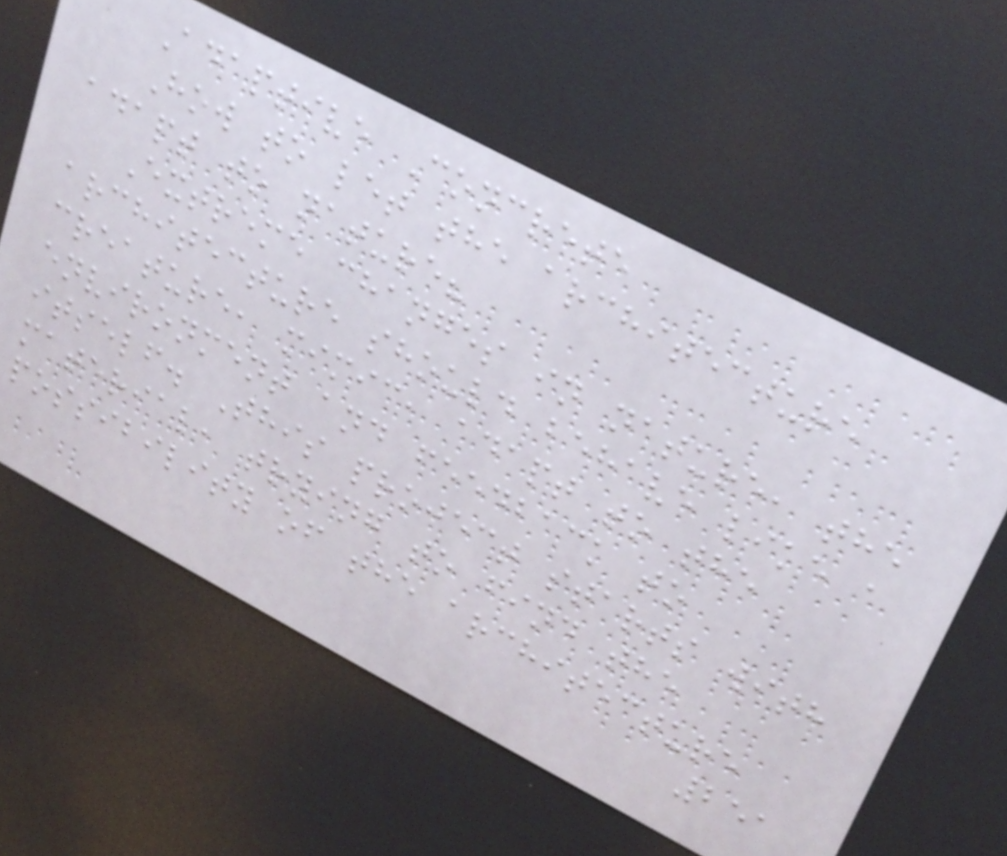Adaptive Concrete
How to let the architecture
adapt to nature?
Extreme changes in nature, the
architecture should behave like a
creature, mimic, adapt to the
environment and feedback to
itself. This project starts with
material, trying to find the
possibility of the architecture
251
